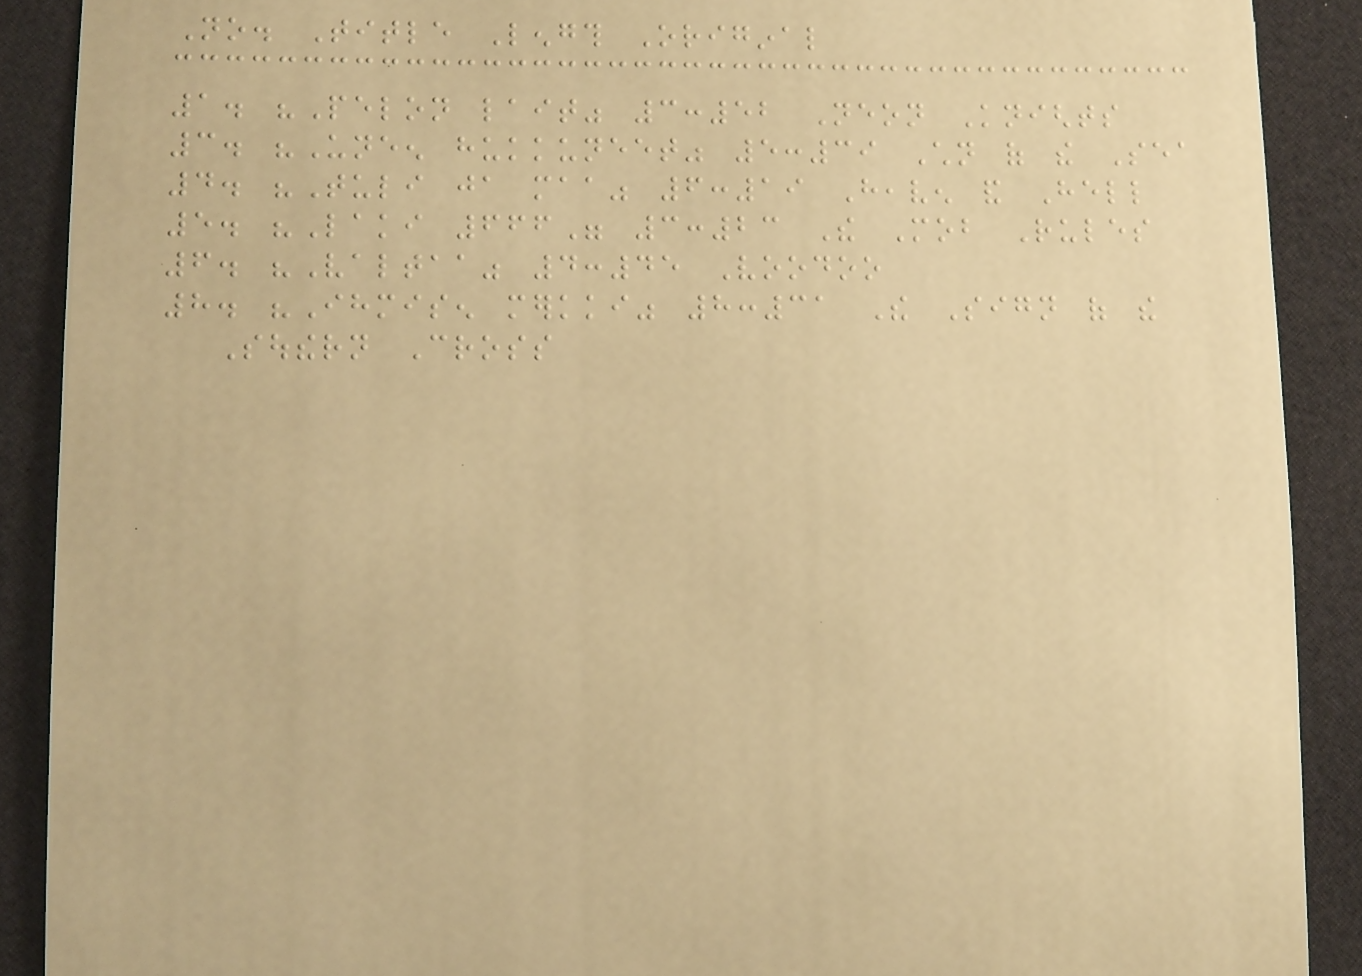No. Title Length Original
1. "Pelon lait" 3:52 Neon Knights
3. "Uneen hukkuneet" 5:39 Children of the Sea
4. "Tuli ja maa" 6:19 Heaven and Hell
5. "Laki 666" 3:23 The Mob Rules
6. "Valtaa" 4:45 Voodoo
8. "Ihmisen merkki" 8:31 The Sign of the
Southern Cross
